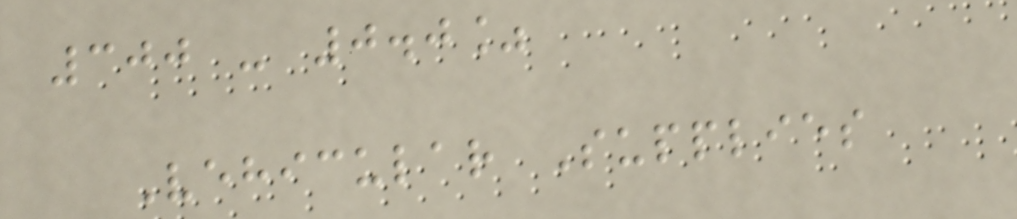300 - 0.0%
Vehicular Supplies
